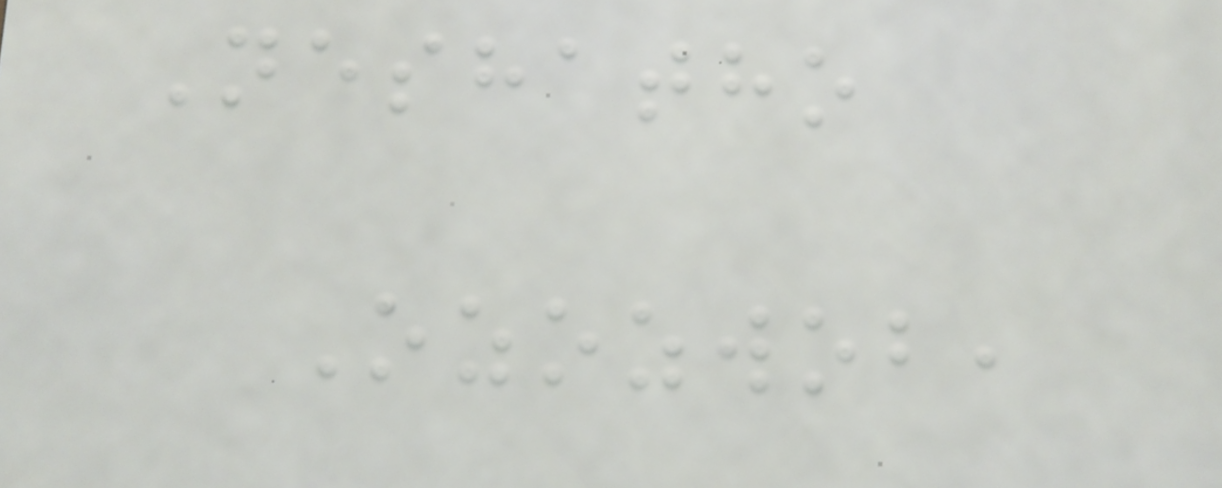Neshatho
Ozozwob,
